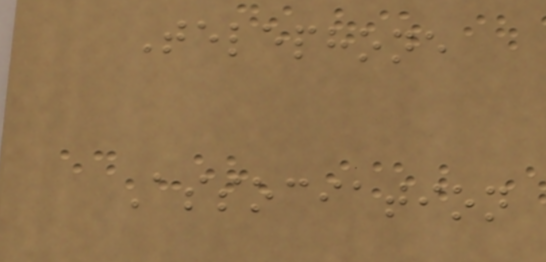Telephone
Association
